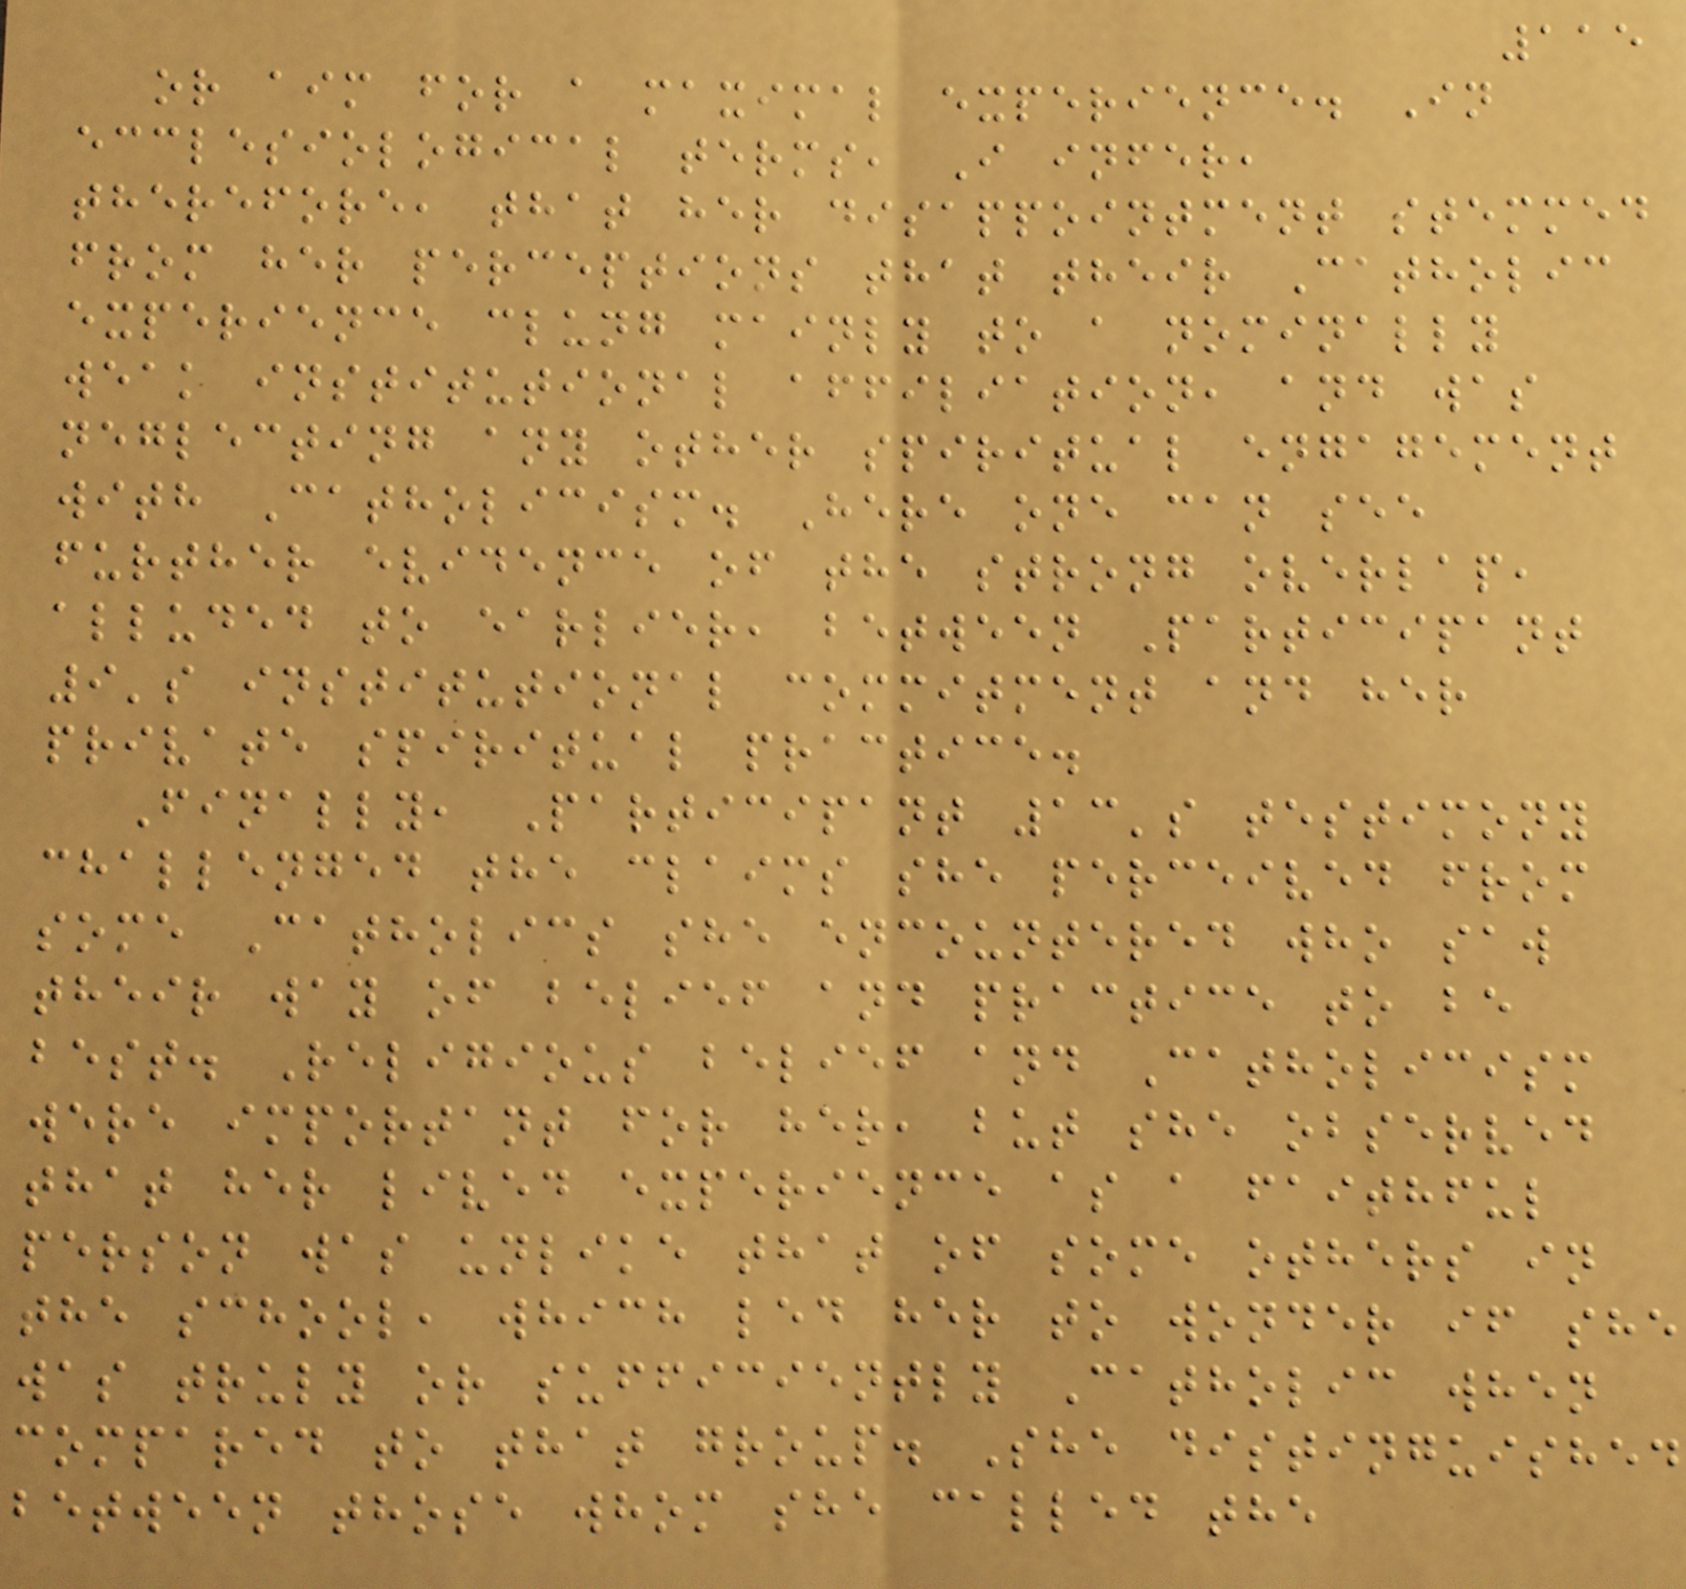115
or aim for a maximal experience. In
ecclesiological terms, I infer,
therefore, that her disappointment stemmed
from her perceptions that their Catholic
experience clung mainly to a nominally
weak institutional affiliation, and was
neglecting any other spiritual engagement
with Catholicism. Here one can see
further evidence of the strong overlap,
alluded to earlier, between Participant
9's institutional commitment and her
private spiritual practice.
Finally, Participant 13's testimony
challenged the claims she perceived from
some Catholics she encountered who saw
their way of belief and practice to be
best. Religious belief and Catholicism
were important for her, but she observed
that her lived experience as a faithful
person was unlike that of some others in
the school, which led her to wonder if she
was truly or sufficiently Catholic when
compared to that group. She distinguished
between those whom she called the
